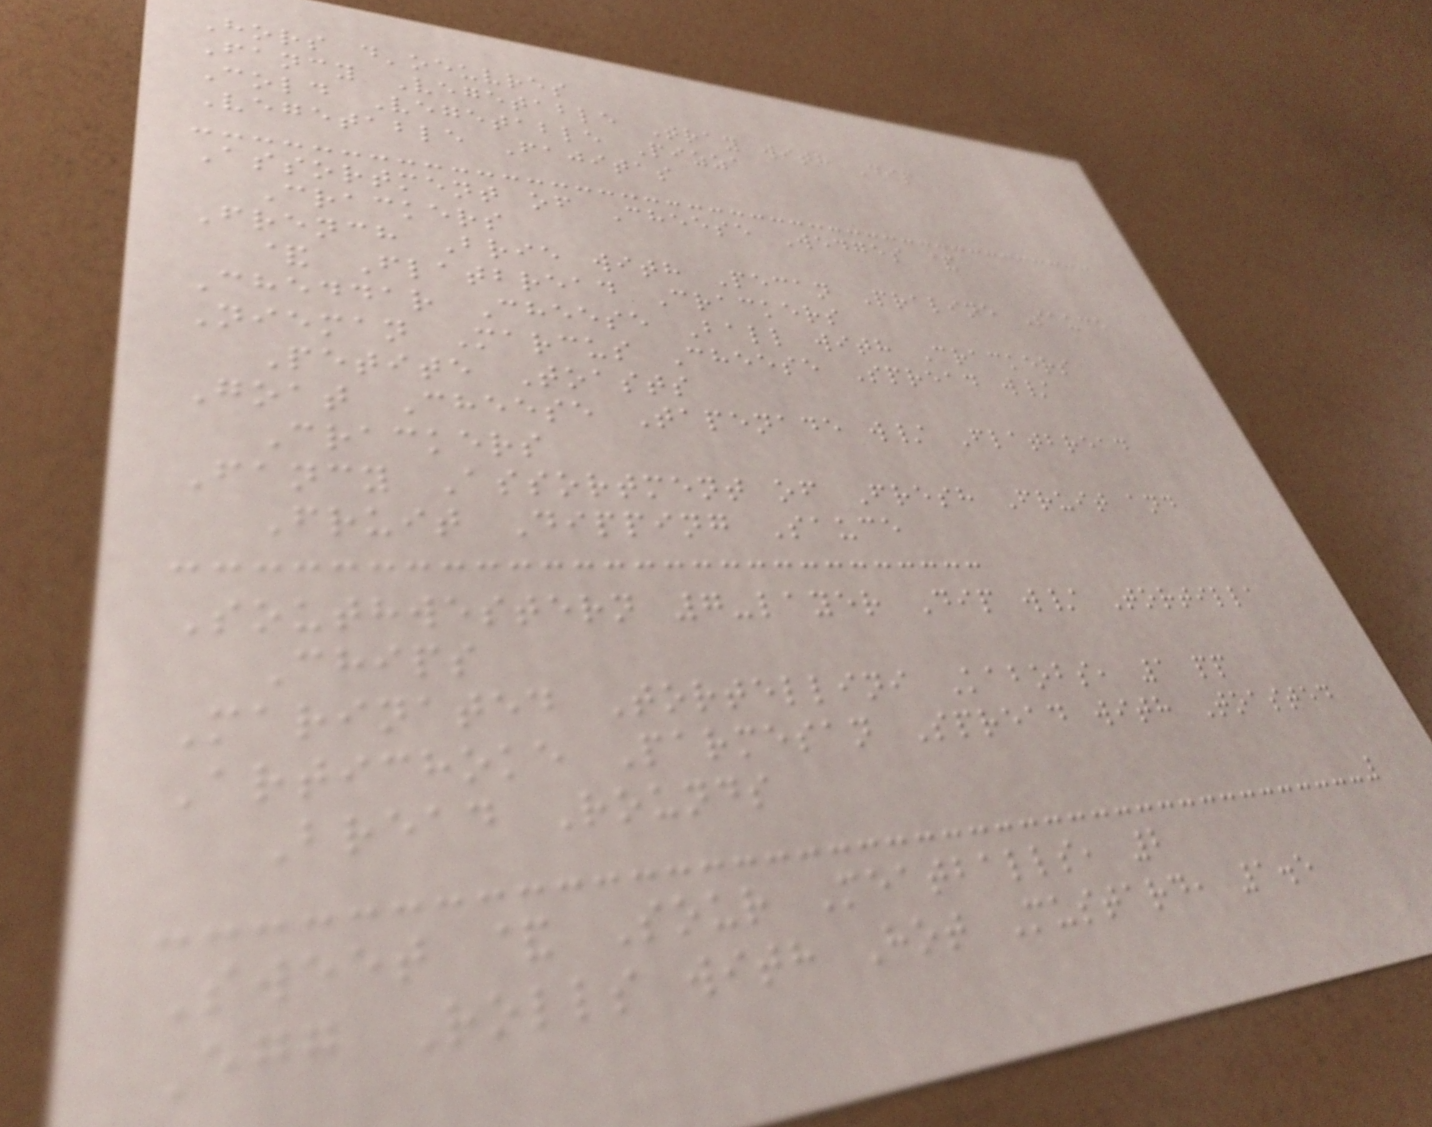Hors d'oeuvres
Fancy Vegetable Tray with Dip
Cold Vegetable Pizza
Vegetable Fajitas
Assortment of Cheese Wedges &
Crackers
French Brie with Pecan Praline Sauce
& Flatbread Crackers
Cheddar Cheese Ball with Crackers
Nieman Marcus Cheese Spread w/
Petite Toasts
Goat Cheese Tapenade w/ Flatbread
Crackers
Fancy Assortment of Fresh Fruit and
Fruit Dipping Sauce
Southwestern 7-layer Dip w/ Tortilla
Chips
Marinated Tortellini Kabobs, 1 pp
Artichoke Parmesan Spread with Toasted
Bread Rounds
Sweet & Sour Meatballs, 2
Egg Rolls with Hot Mustard, 1.5
